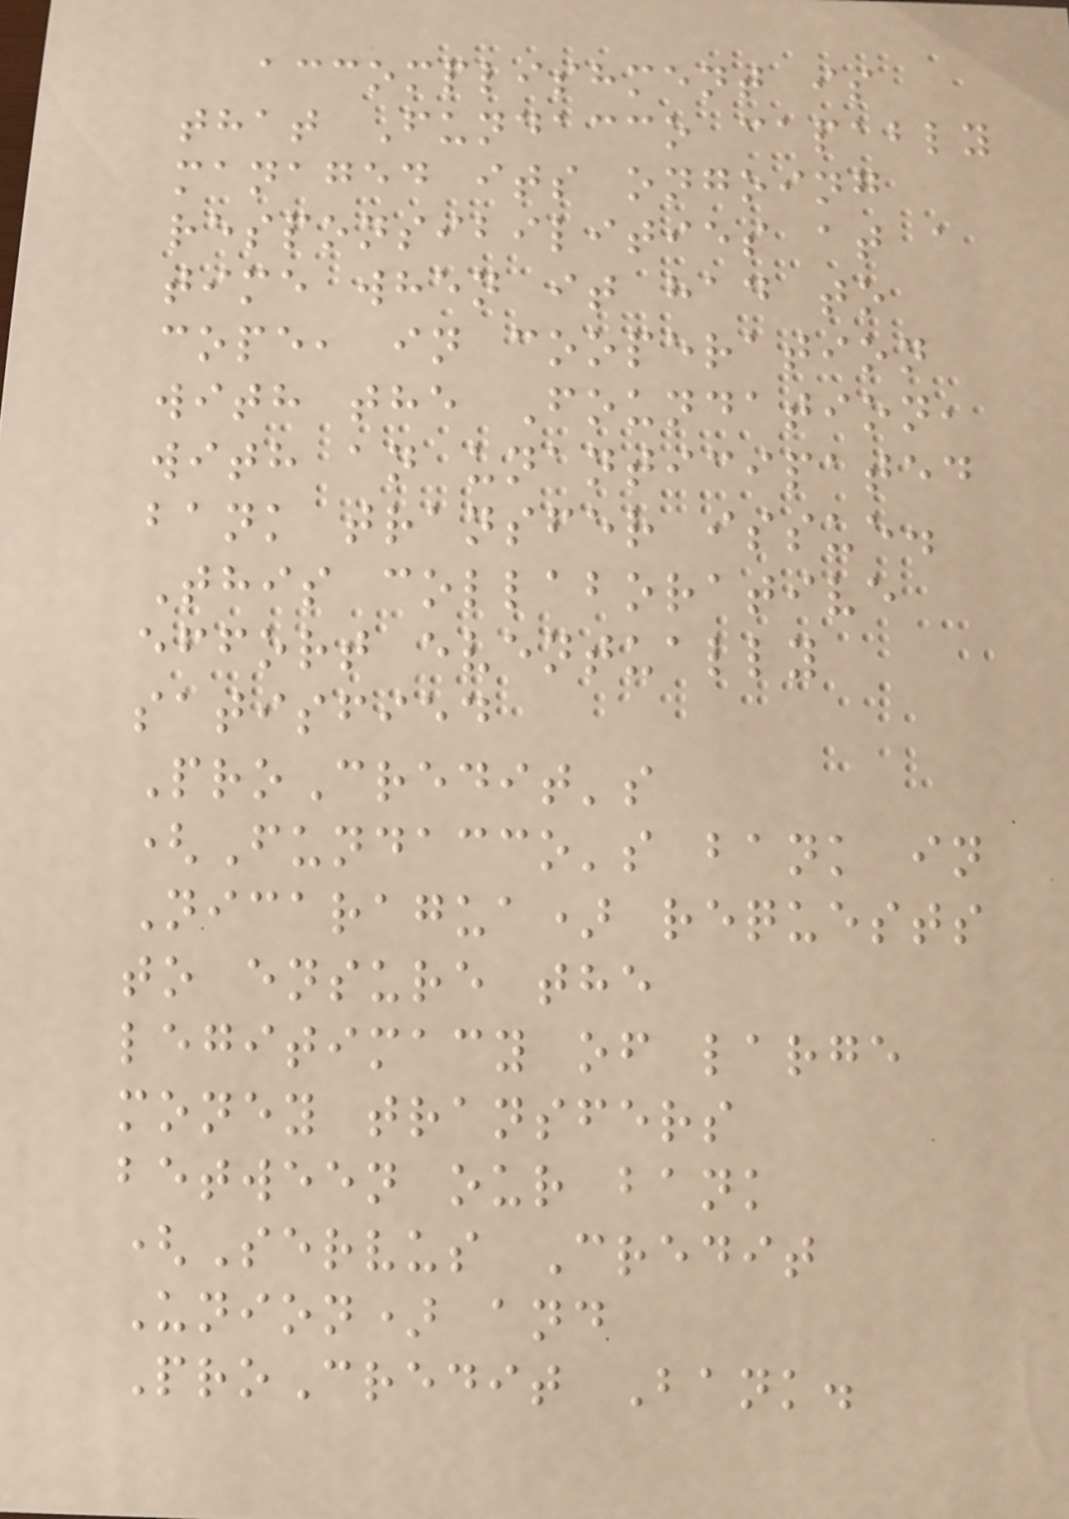accomplishment is
that Fundacco capably
managed its ongoing
responsibilities at a
time when it had to
cope, in cooperation
with the Foundation,
with an unanticipated
bank transfer issue.
This collaborative
effort eventually
satisfied
ProCredit's
(Fundacco's bank in
Nicaragua) requests
to ensure the
legitimacy of large
money transfers
between our bank
(Servus Credit
Union) and
ProCredit Bank.
